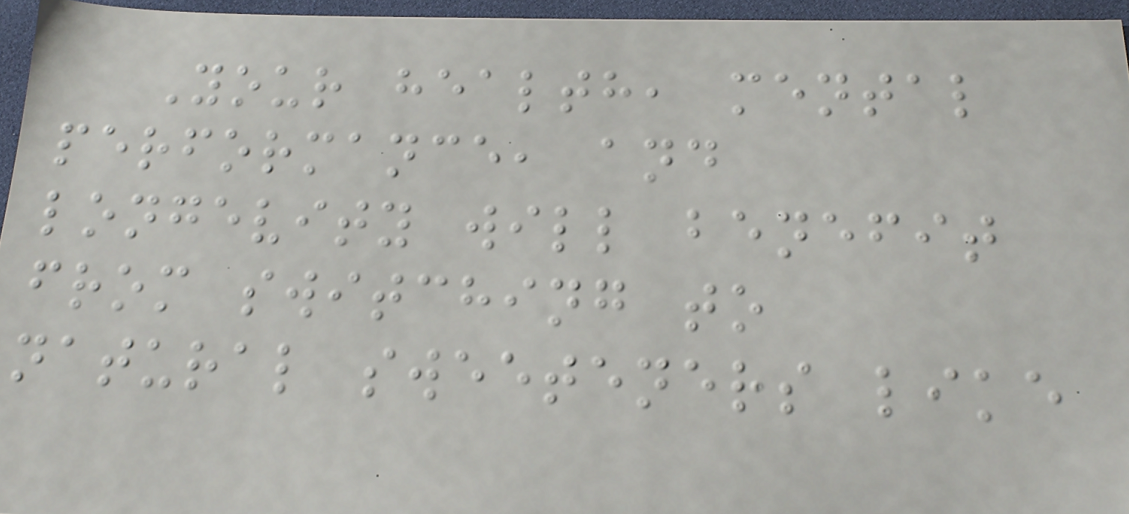Your health, mental
performance, and
longevity will benefit
from switching to
natural sweeteners like
